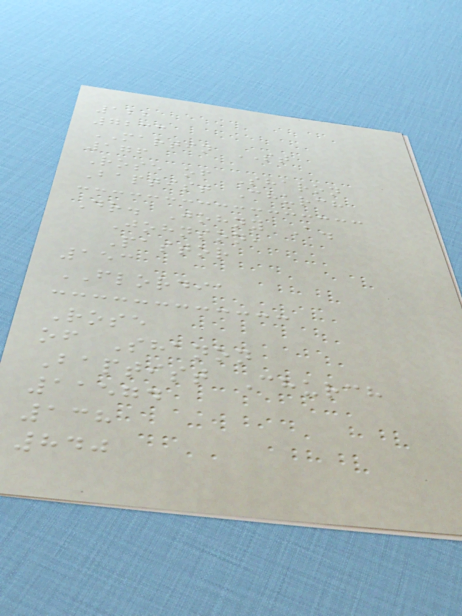122
7233
MARTIN ST
176
Rose of Sharon
Baptist Church
Dr. Johny A.
Johnson,
Pastor
153
FLORDIA
Rose
of Shanon
Baptist Church
11574
138
840
